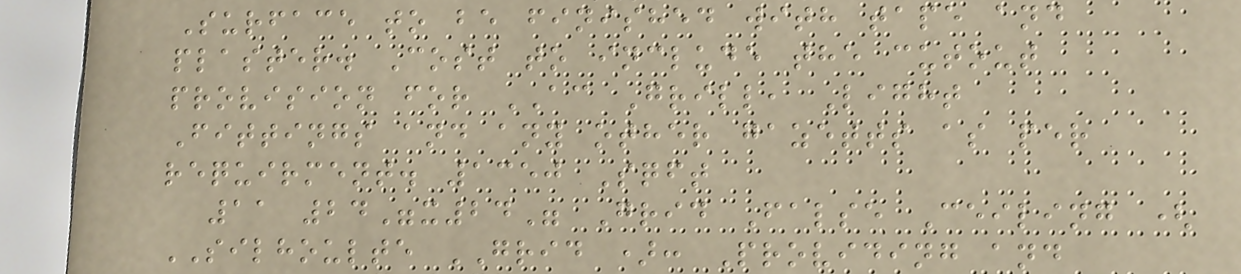Surface to be finished with tape and
plaster. Cost to include the cutout
provision for AC Grill, Light
Fittings and any other gazetts as per
requirment. 1350 Sqft
11 24"x24" Grid False Ceiling (
SILHOULTE GRID ): Providing and
